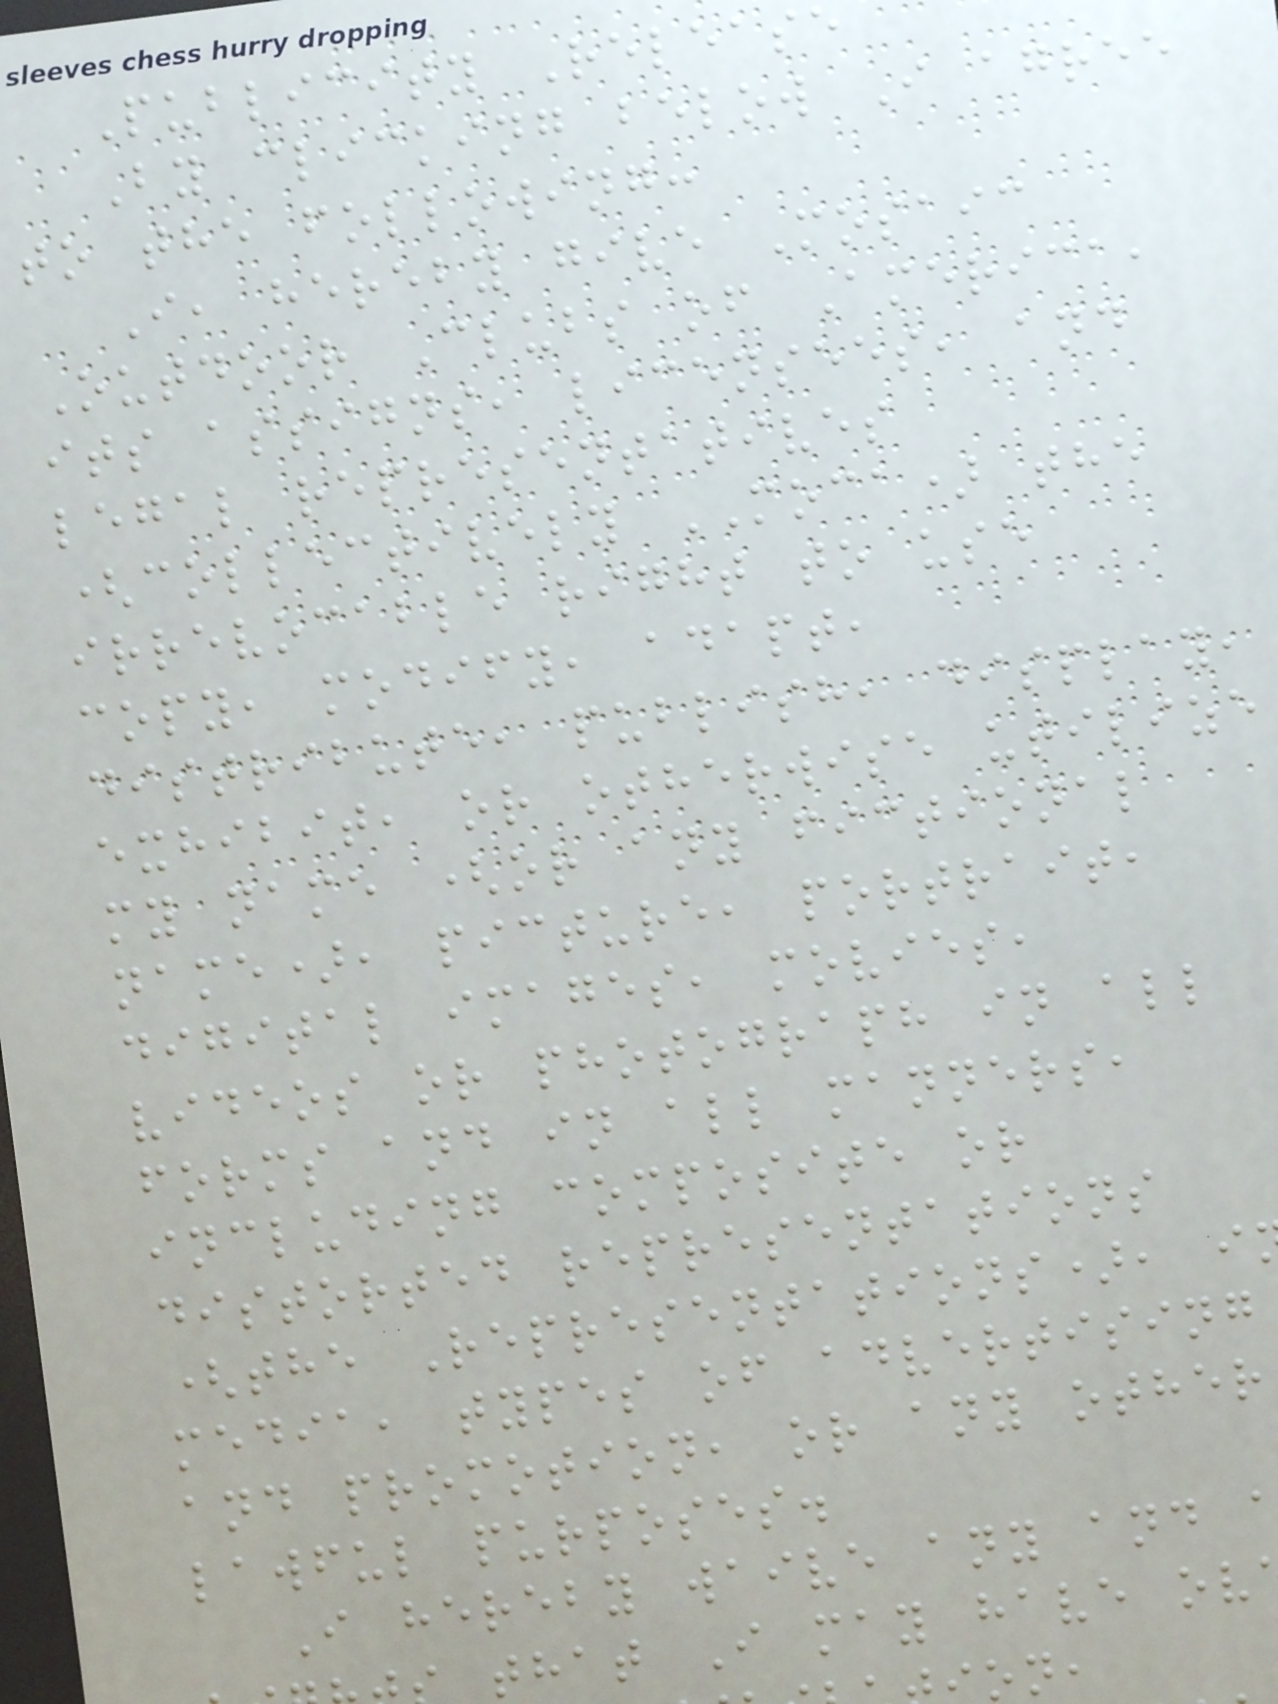Publicity Release
By clicking below I agree
to the following:
I, hereby give Mosaic
Outdoor Clubs of America,
its assigns, licensees, and
legal representatives
(collectively MOCA) the
irrevocable right to use
copy, modify, adapt,
distribute, publish, display,
exhibit, or otherwise utilize
my name (or any fictional
name), picture, portrait,
digital images, movies,
videos or photograph in all
forms and in all manners,
including composite or
distorted representations
(the Representations), i
media, types of advertising
and promotion, or any other
lawful purposes.
I hereby waive any and
that I may have ov
